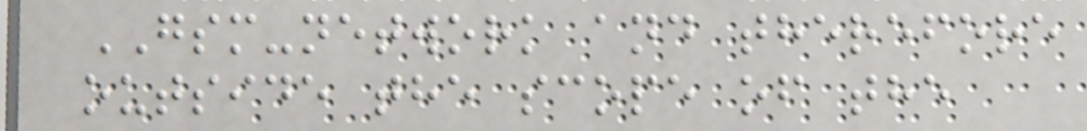GSM-network and therefore
outside the scope of the
